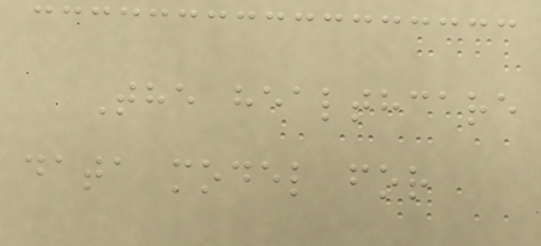The healthcare
data model for
